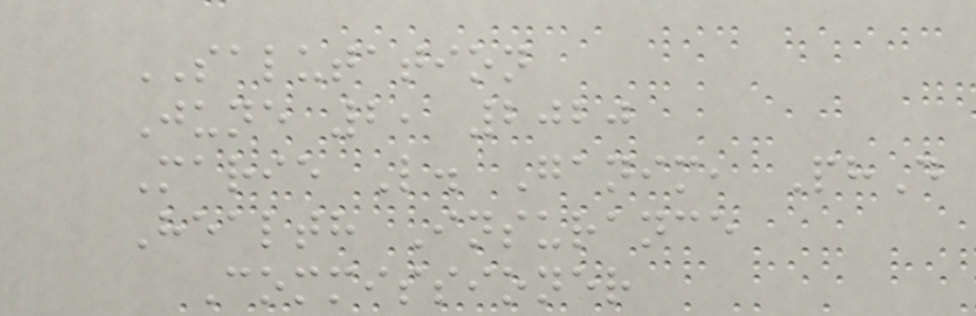SALUTATION
June 2, 2020
Marie L. Ganim, PhD
Health Insurance
Commissioner
